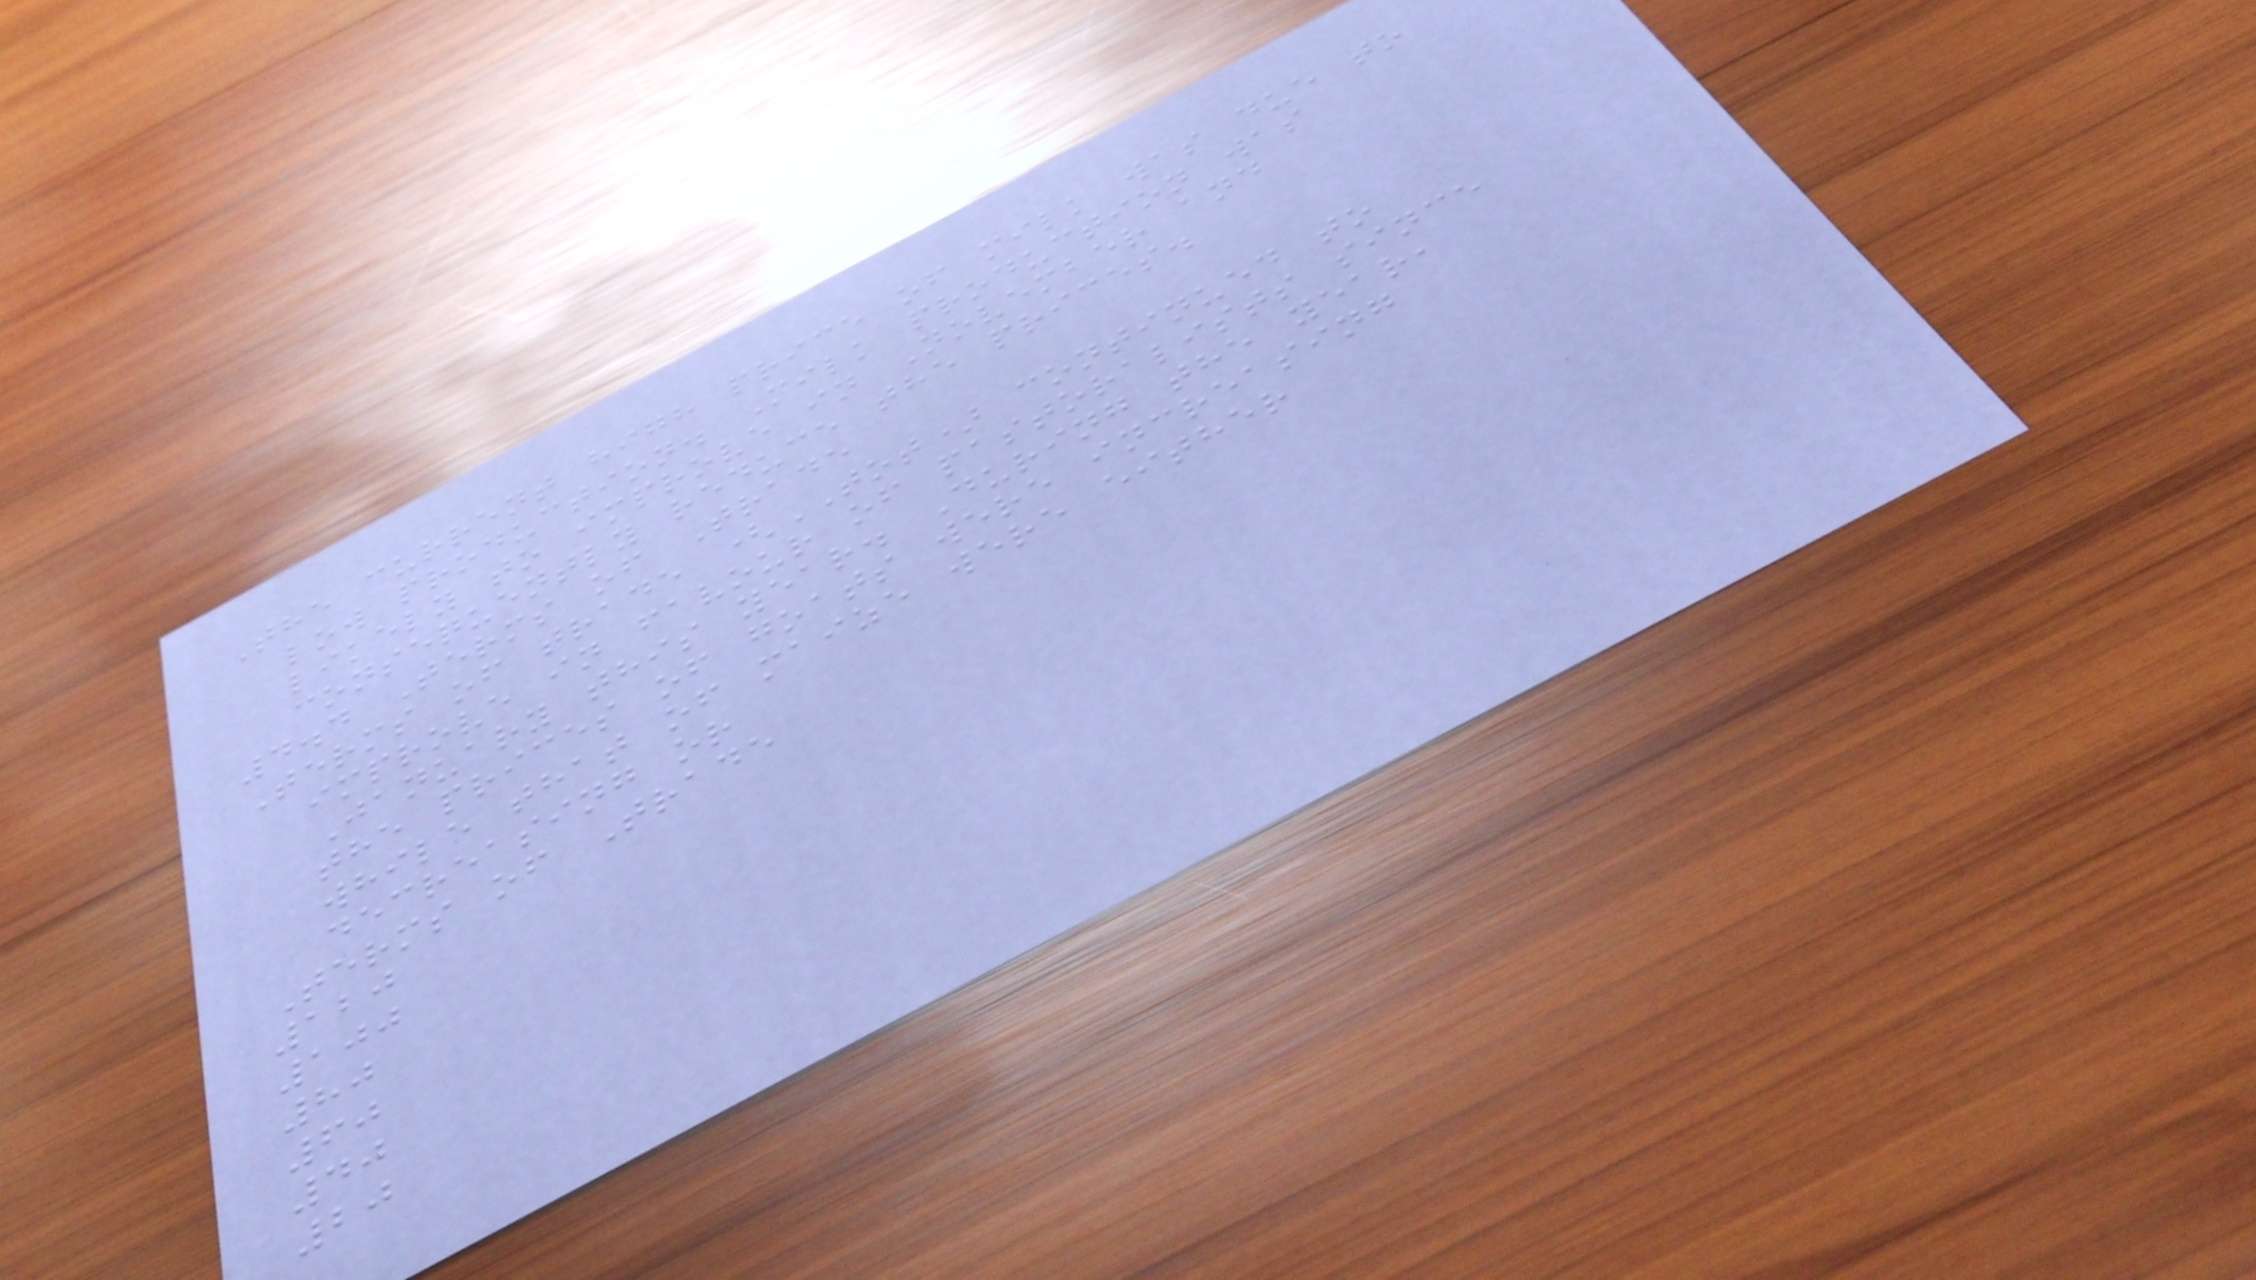The current high price of milk was due to
low production. Milk production was
likely to improve in November and
consequently reduce the prices.
4.4 Terms of Trade
Terms of trade (TOT) continued to
improve in favour of pastoralists since
January this year. During the year,
the prices of goats were increasing
while that of maize were either
decreasing or
Terms of Trade
120
100
80
60
40
20
